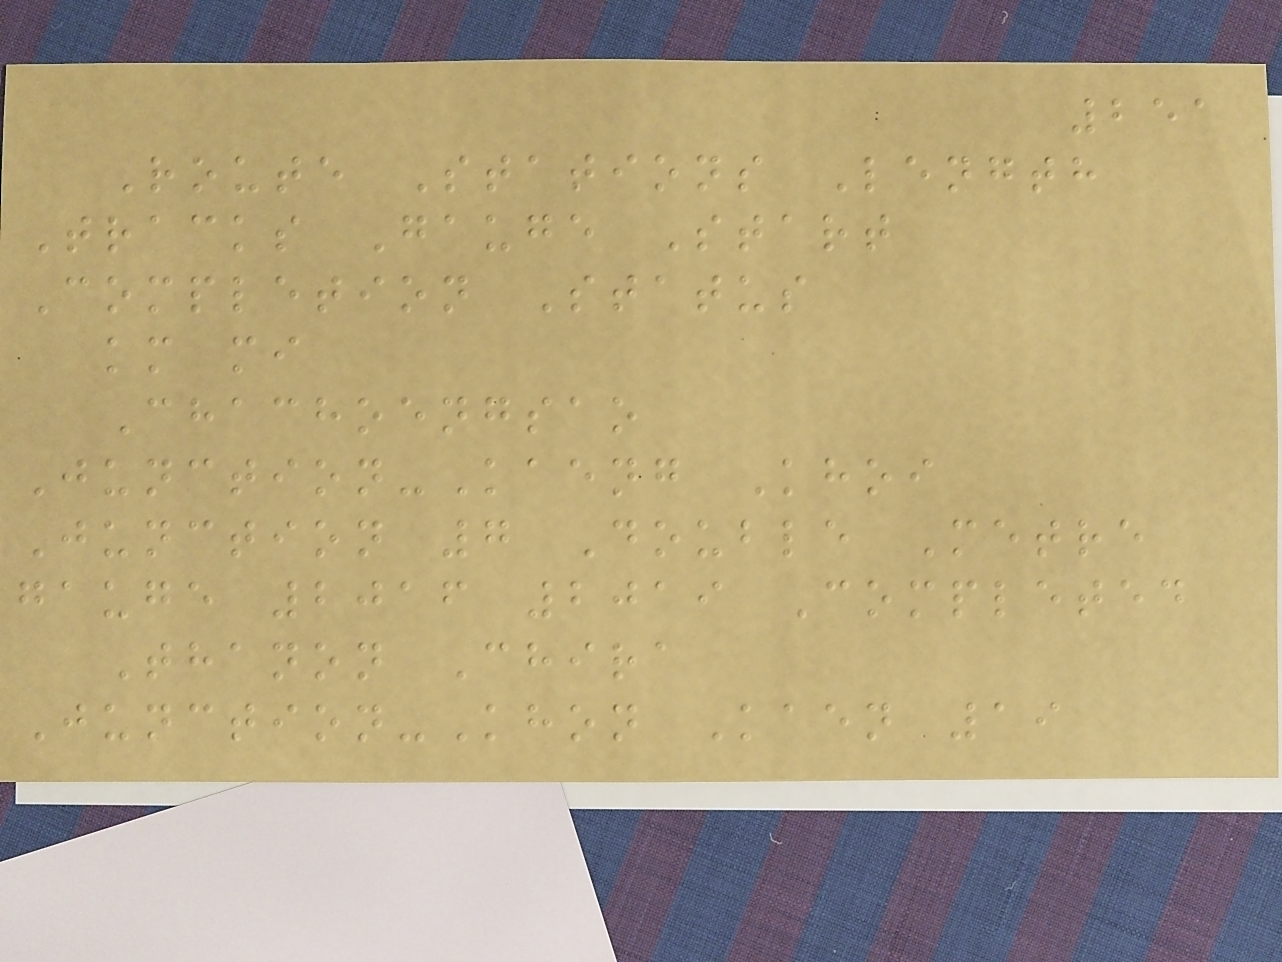251
Route Stations Length
Tracks Gauge Start
Completion Status
km mi
Chachoengsao
Junction-Kaeng Khoi
Junction 7 Double Metre
gauge 2016 2019 Completed
Thanon Chira
Junction-Khon Kaen 19
